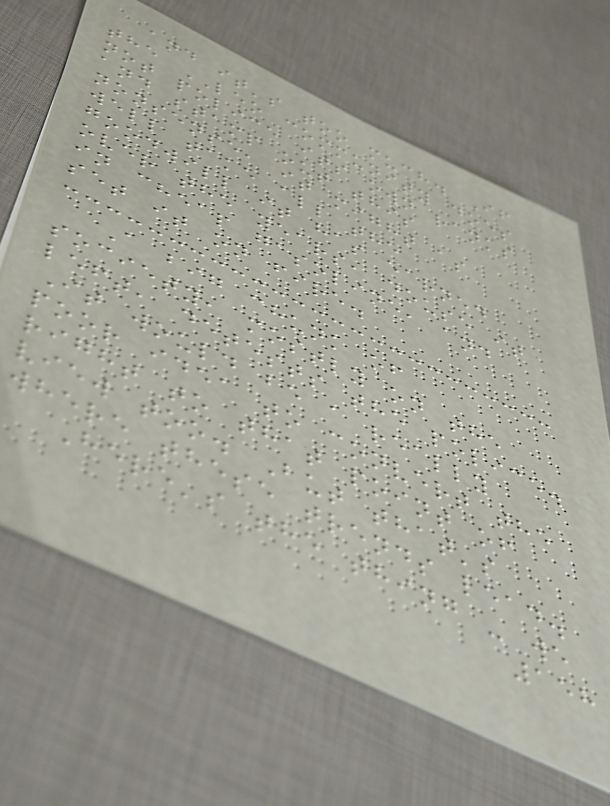and it's too much. If
the LEO community does
not police its own ranks
and stamp out this
nonsense, it might as
well take all the
goodwill it has earned
over the years, douse it
in cheap gasoline, and
set it on fire.
A big chunk of
society, mostly on the
left, detests the police.
It would be a really
poor idea to convert the
right to that point of
view too. But that's
where these trends lead.
Here's the thing - we
158
